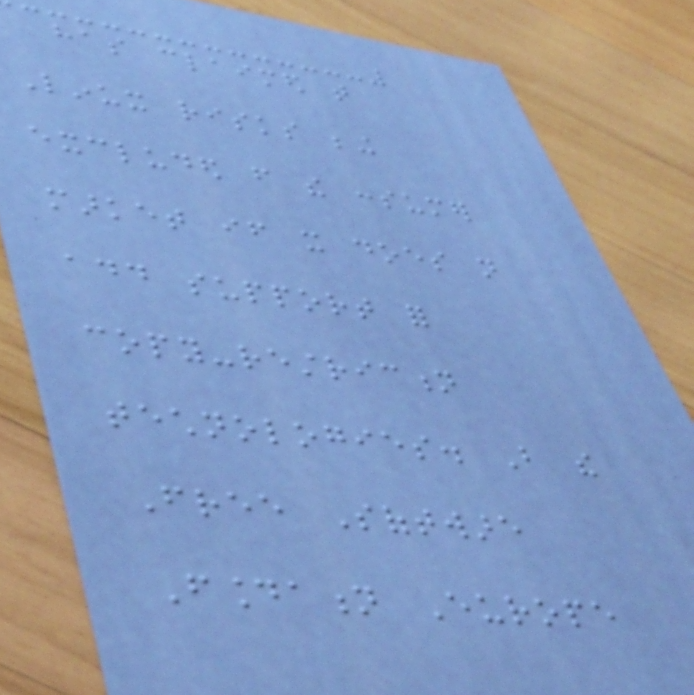has claimed that
Linux risks being
excluded from the consumer
market if it does not
add support for
copy-restriction
technologies. But the
Free Software
Foundation Europe
